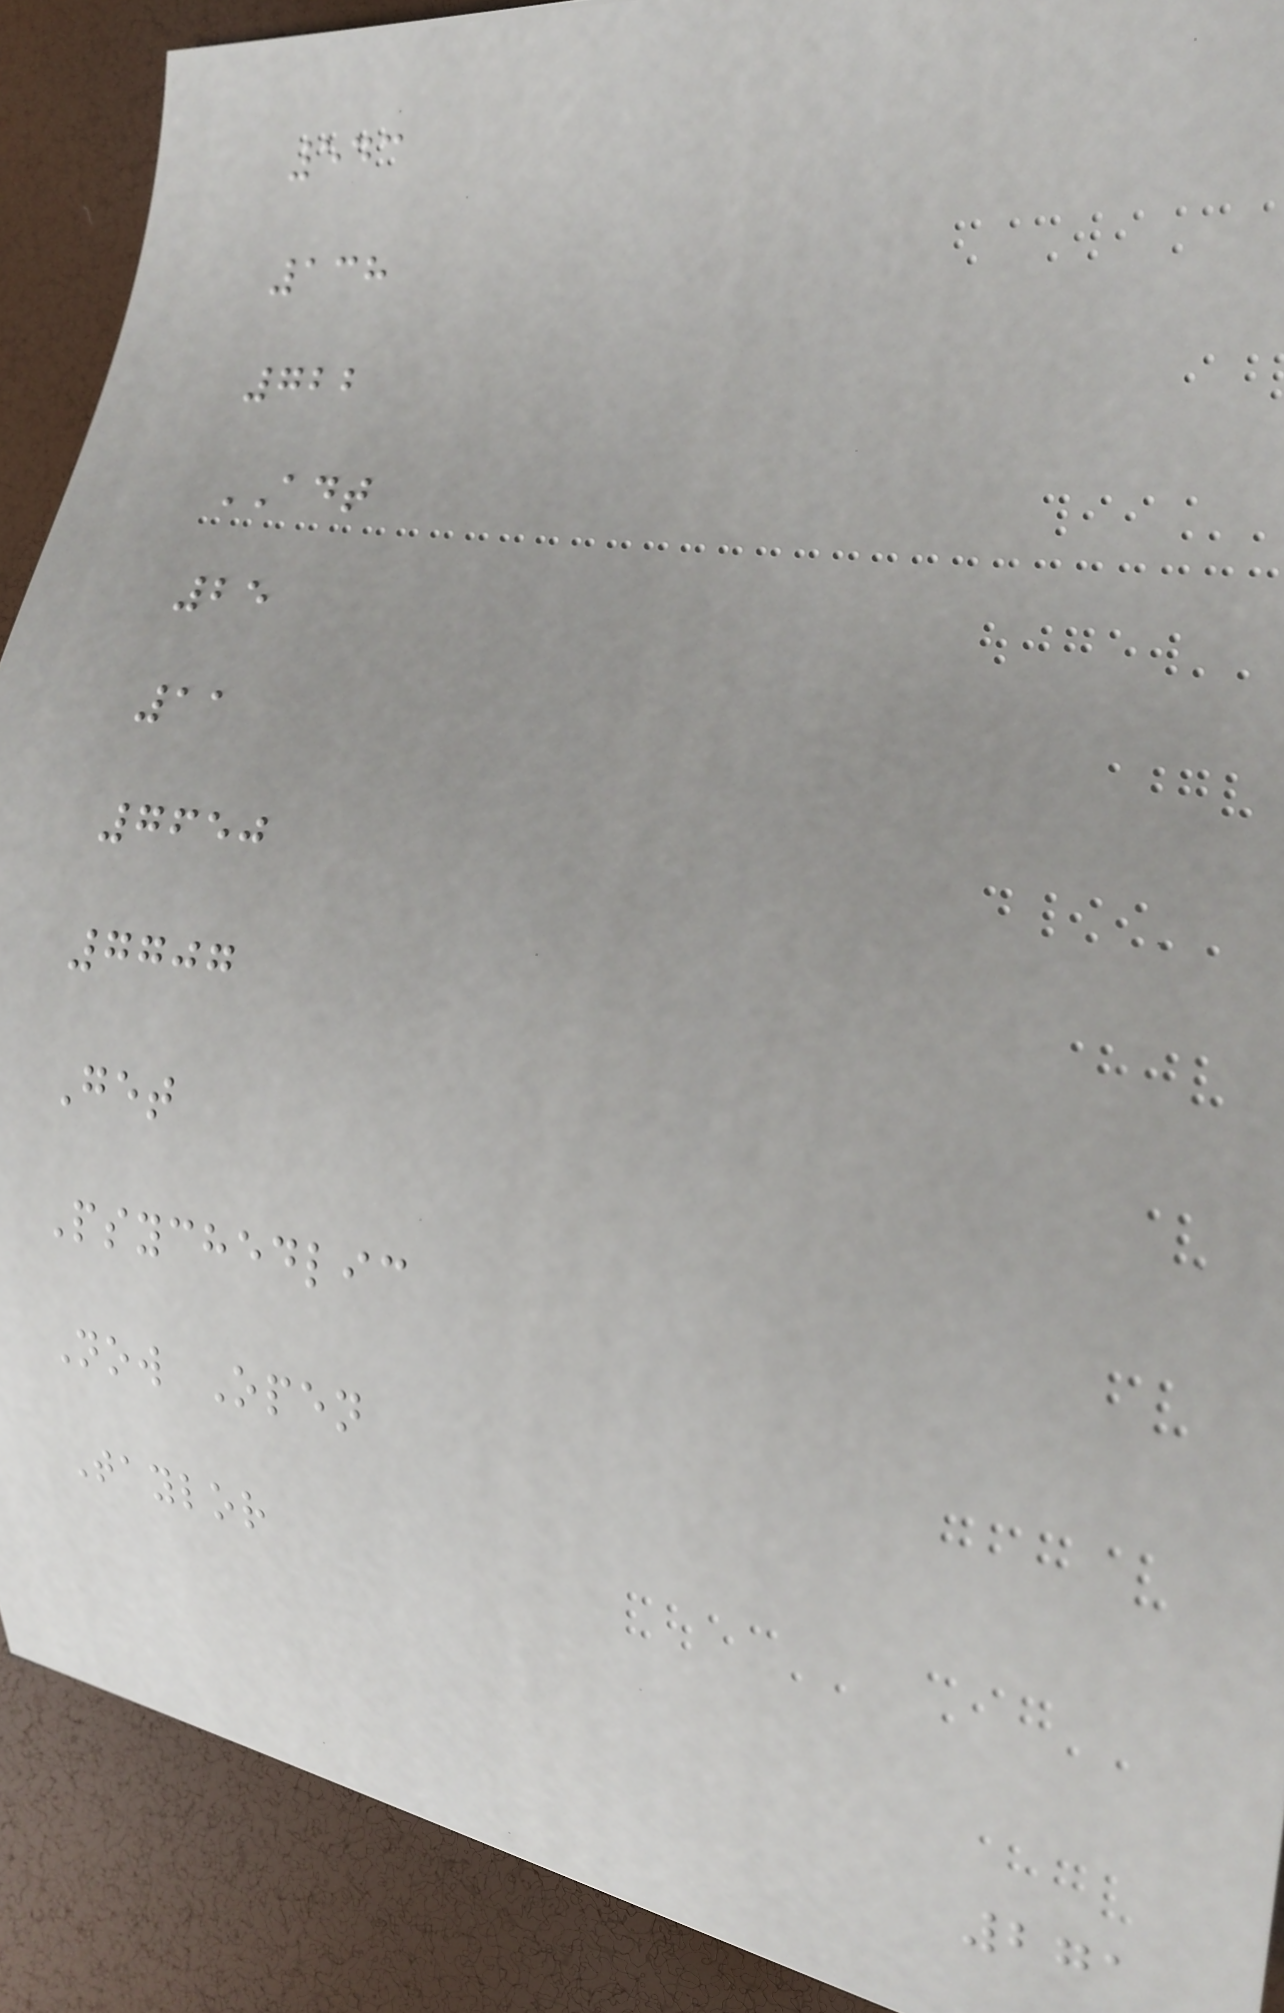543
138
722
ADT
25
11
7650
7707
Get
Psychedlic
Now Open
Taylor
271
